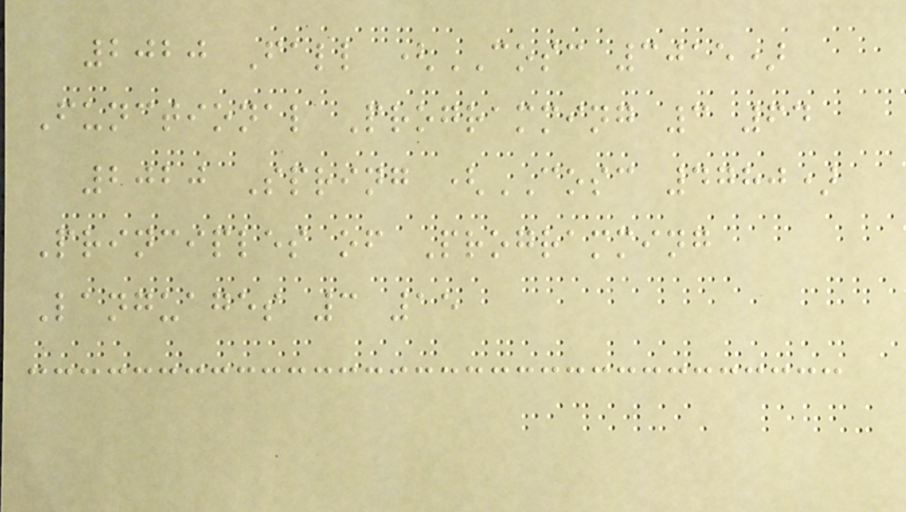2020 Fall (COSC 3015)
Functional Programming 3 64
2020 Spring (COSC 4780)
Principles of Programming
Languages 3 15
